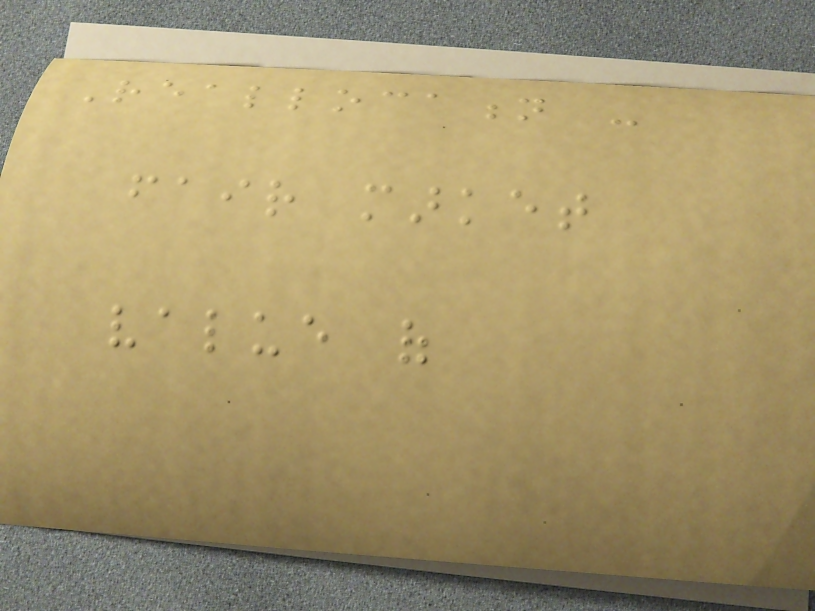Reallocation -
fair market
value of
